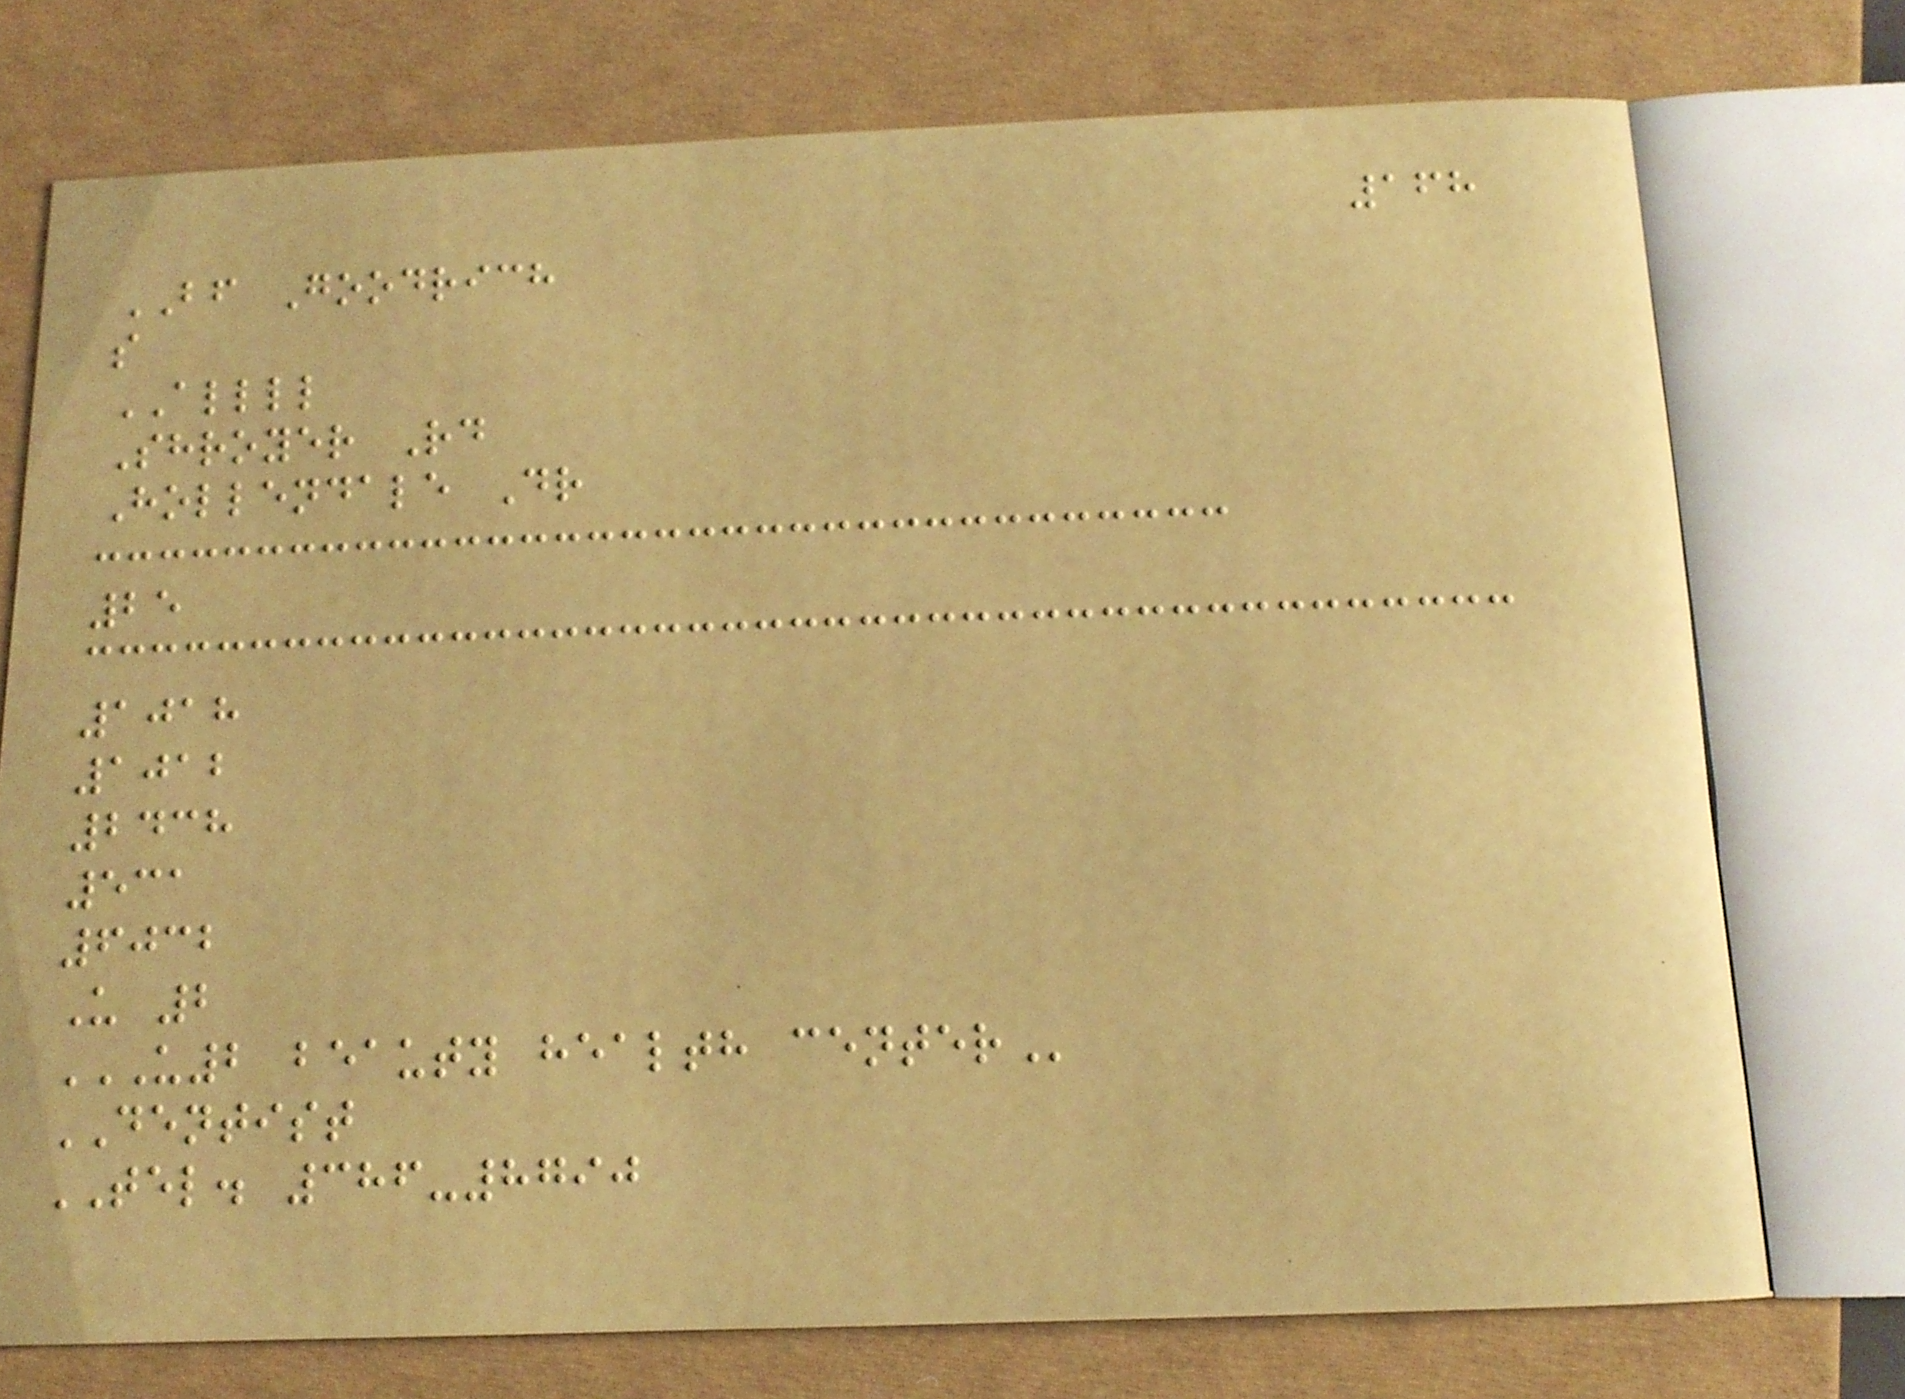168
BF Goodrich
s
ALLLL
Shroyer Rd
Hollendale Dr
25
1018
1012
2438
531
6032
U 2
U2 BEAUTY HEALTH CENTER
DENTIST
TEL. 386-8790
